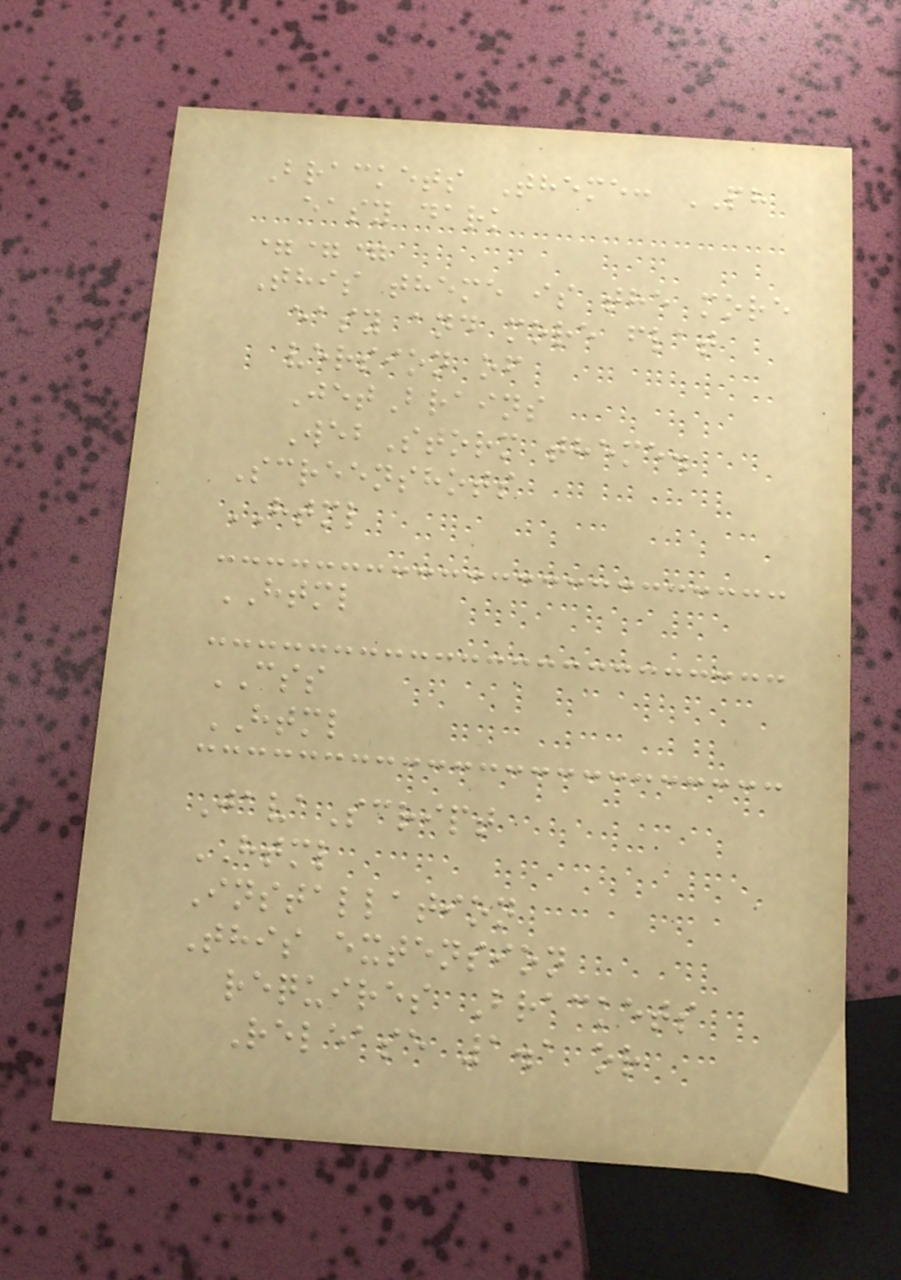Brackets Theme: PH
easy dark
===
This theme is the more
easy and more flat
version of
JetBrains
WebStorm theme.
Screenshots
HTML
HTML
CSS
HTML
JavaScript
HTML
Installation
This extension
requires Brackets
Release 1.1 or
